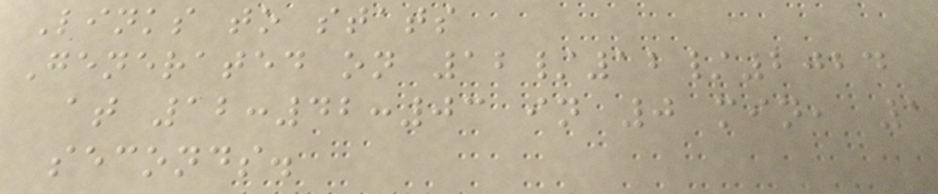Links to stats
Generated on 12/12/2024
at 12:42:03 in 0 min, 1
seconds.
